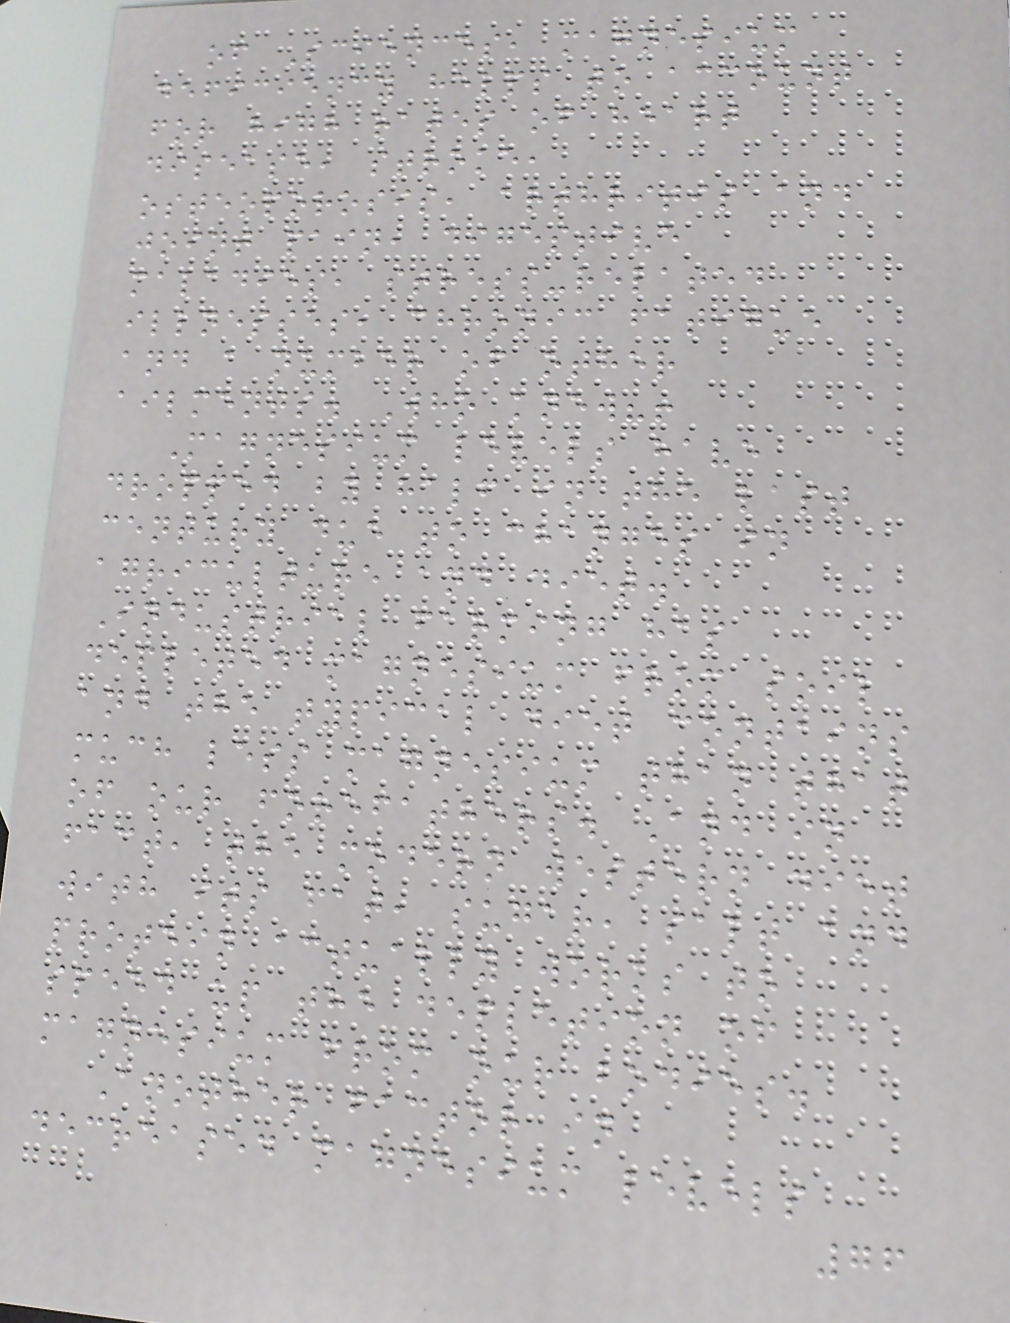of Sciences, magnesium
deficiency helps to account
for high rates of heart
disease, stroke,
osteoporosis, arthritis and
joint pain, digestive
maladies, stress-related
illnesses, chronic fatigue
and a number of other
ailments. Who knew?!
Magnesium levels have
dropped by half in the last
century due to changes in
agriculture and diet.
Industrial farming has
depleted magnesium from soil
and the typical diet contains
much less magnesium than that
of our forefathers. And in
fact, the modern western diet
with its fat, sugar, salt and
protein actually works to
speed up the depletion of
magnesium from our bodies.
Another factor in
decreased magnesium levels
76
